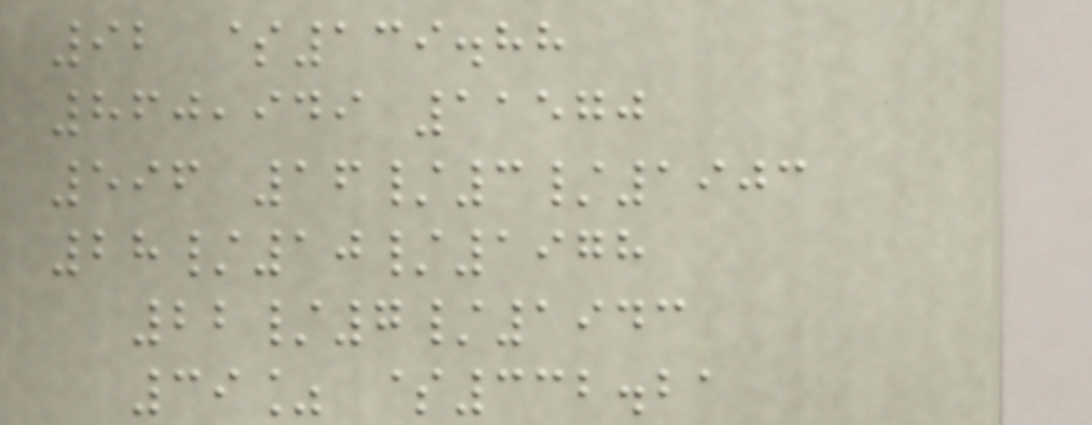92 $139.88
860,949 11570
596 16/3/1903
28/10/1978
22/7/1943
39% $332.21
